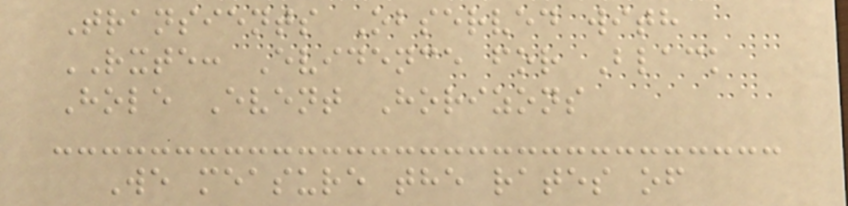Transients Observed with
RXTE: Evidence for Black
Hole Event Horizons
We measure the rates of
